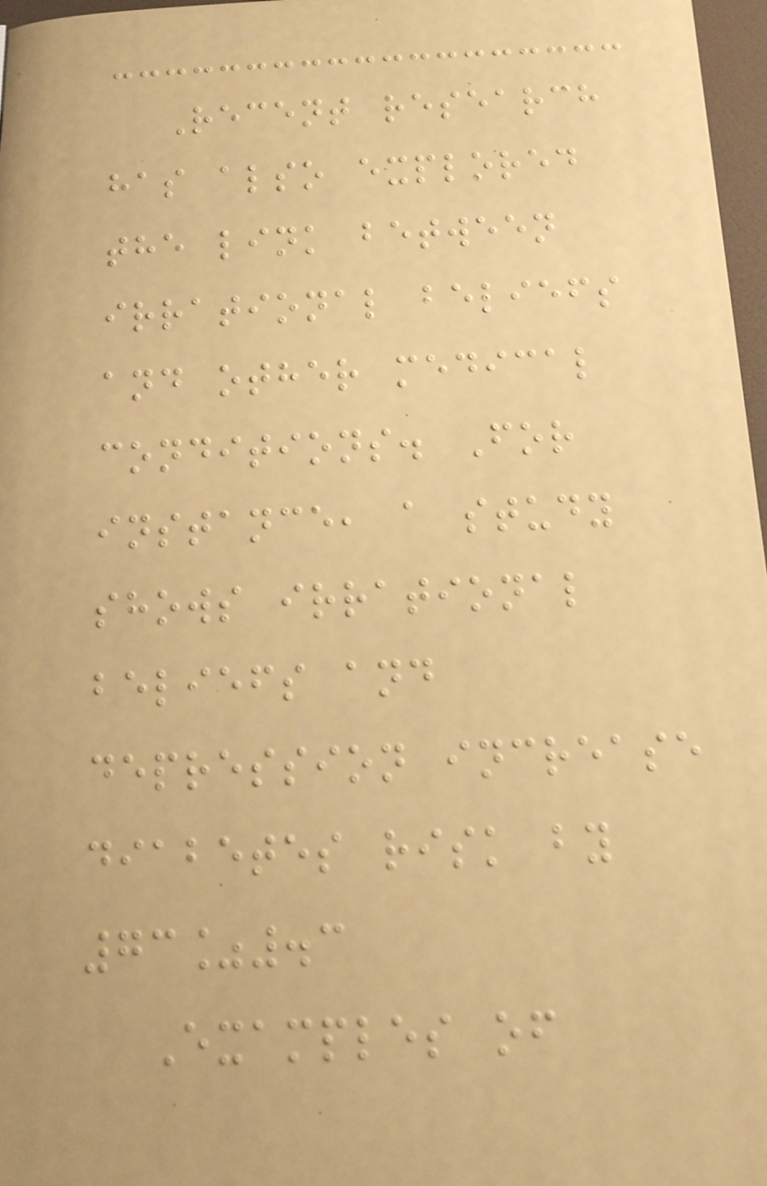Recent research
has also explored
the link between
irrational beliefs
and other medical
conditions. For
instance, a study
shows irrational
beliefs and
depression increase
diabetes risk by
73%.3
Examples of
